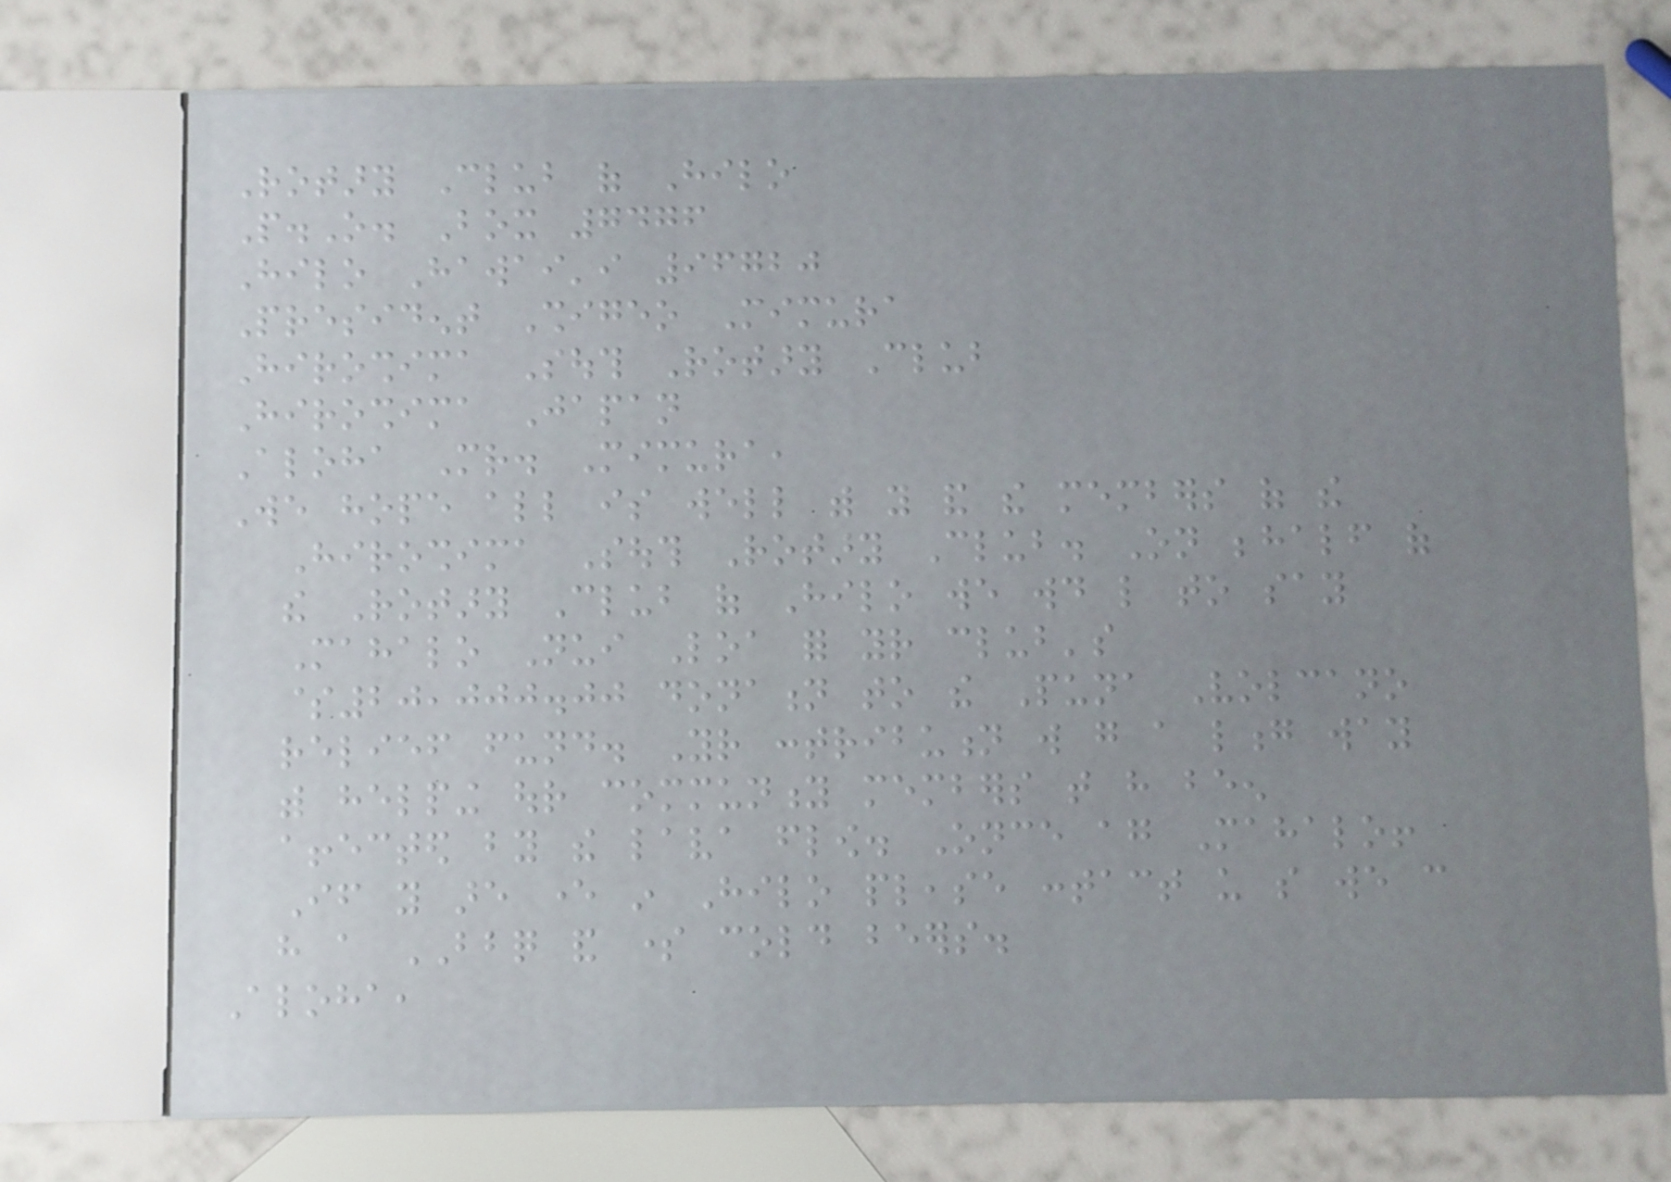Rotary Club of Hilo
P.O. Box 7476
Hilo Hawai'i 96720
President Shigeo Mimura
Hiroshima South Rotary Club
Hiroshima Japan
Aloha Mr. Mimura,
We hope all is well with you and the members of the
Hiroshima South Rotary Club. On behalf of
the Rotary Club of Hilo we would like to say
Mahalo Nui Loa for your club's
$20,000.00 donation to the Puna Volcano
relief fund. Your contribution will go a long way
with helping our community members that have been
affected by the lava flow. Once again Mahalo!
If you are ever in Hilo please contact us so we can
have a BBQ and some cold beers.
Aloha,
